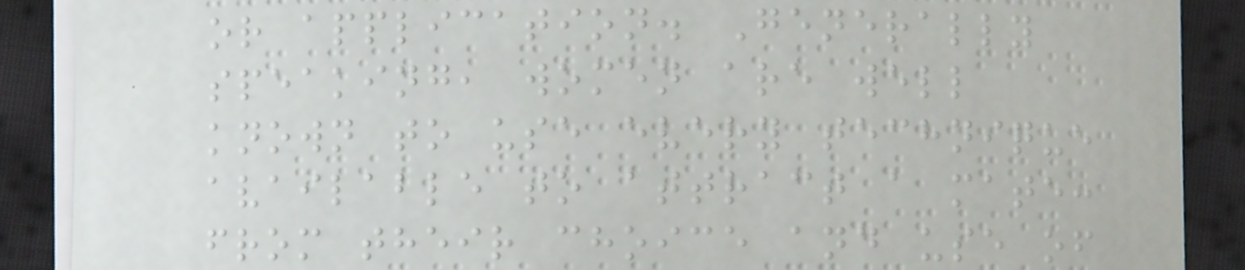or application. Generally
speaking, women are well
known to use every technique
available to attract a mate:
from their choice and use of
